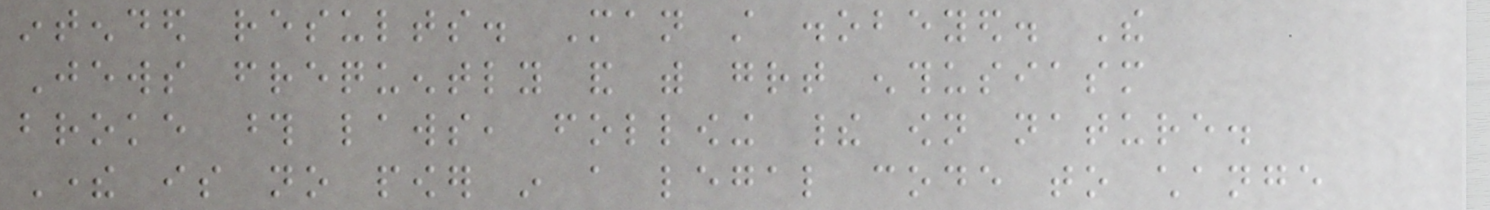intended results. Man still disobeyed. The
Jews frequently and with great enthusiasm
broke those laws, following their own nature.
There is no power in a legal code to change
